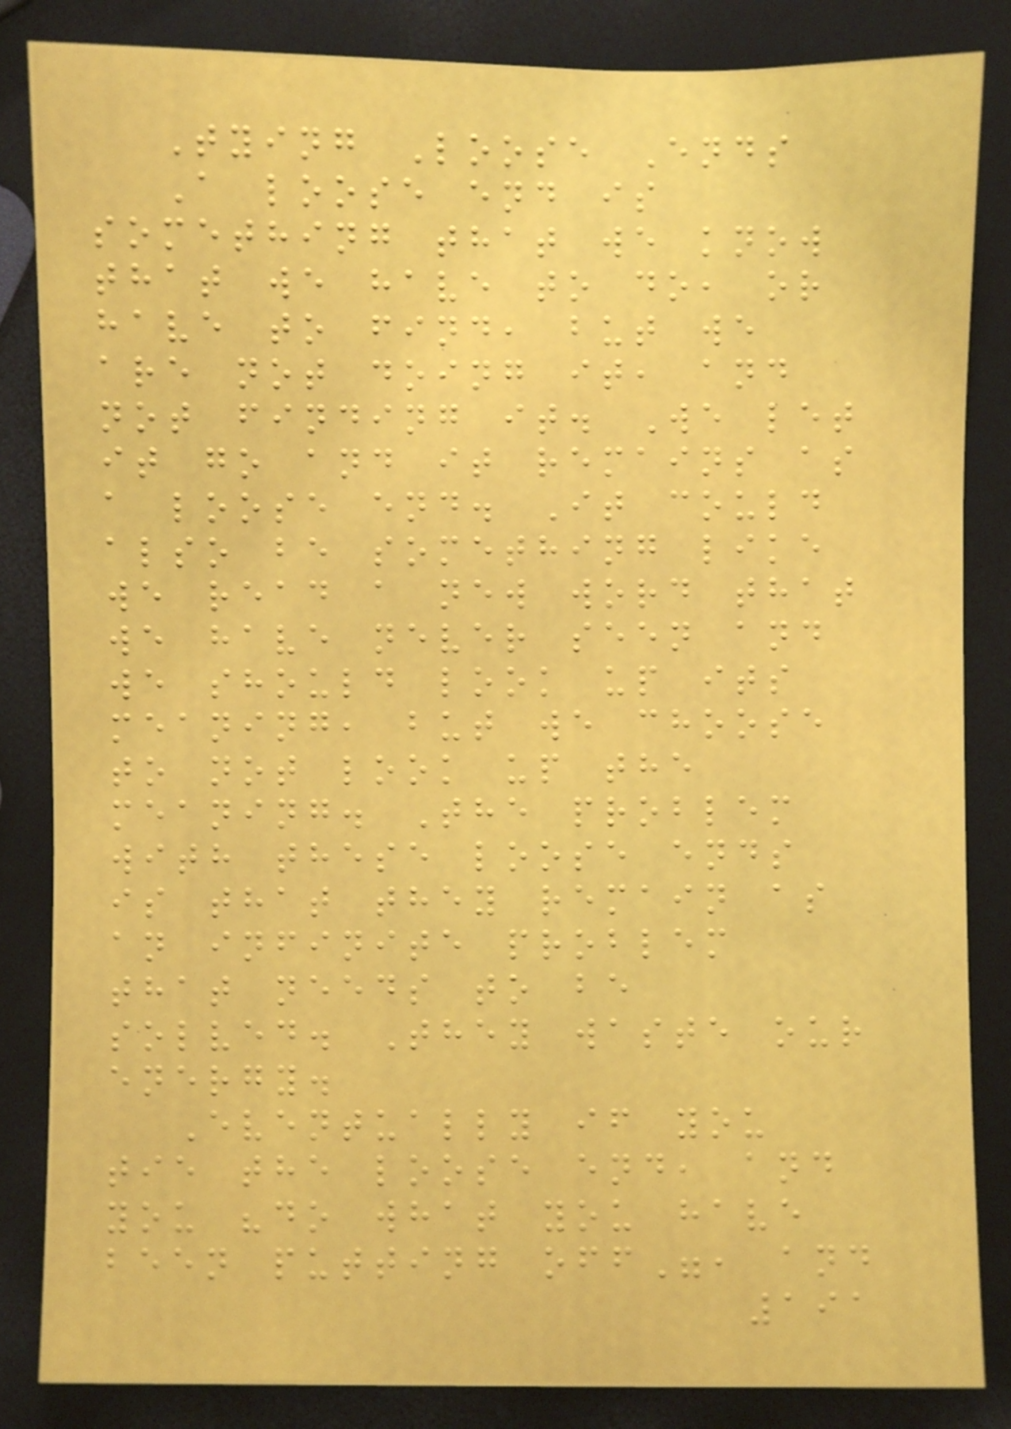Tying Loose Ends
A loose end is
something that we know
that we have to do, or
have to find, but we
are not doing it, and
not finding it. We let
it go and it remains as
a loose end. It could
also be something like
we read a new word that
we have never seen and
we should look up its
meaning, but we choose
to not look up the
meaning. The problem
with these loose ends
is that they remain as
an infinite problem
that needs to be
solved. They waste our
energy.
Eventually if you
tie the loose end, and
you "do what you have
been putting off", and
191
